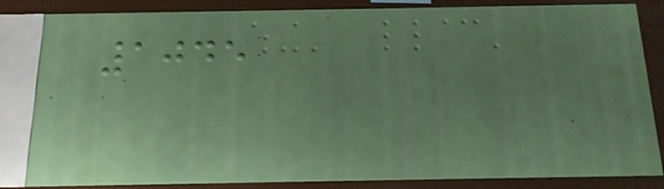1045
